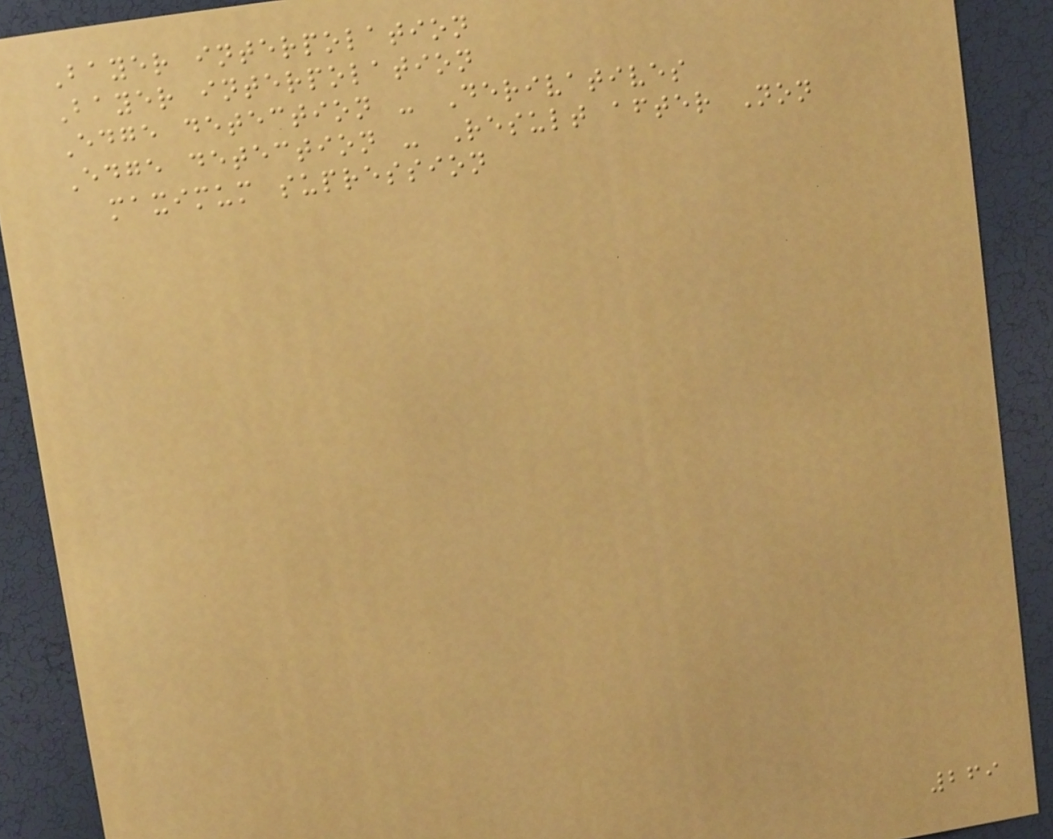Bayer interpolation
Bayer interpolation
Edge detection - Derivatives
Edge detection - Result after Non
maximum supression
269
